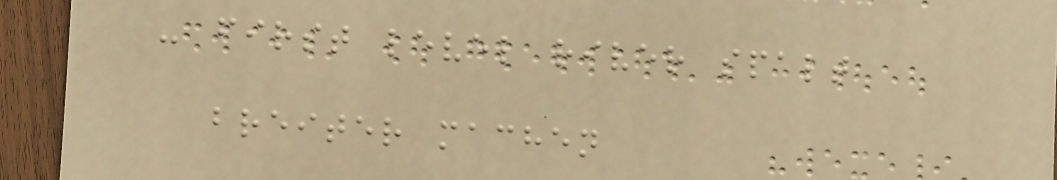- first level river spalt
breiter machen
